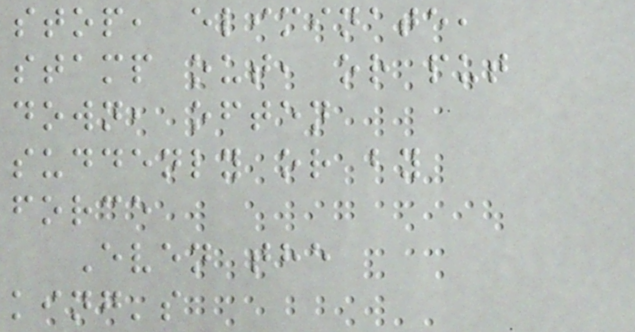stop, eliminate,
stamp out, or put
down, often
suddenly or by
force
Even the
king's
